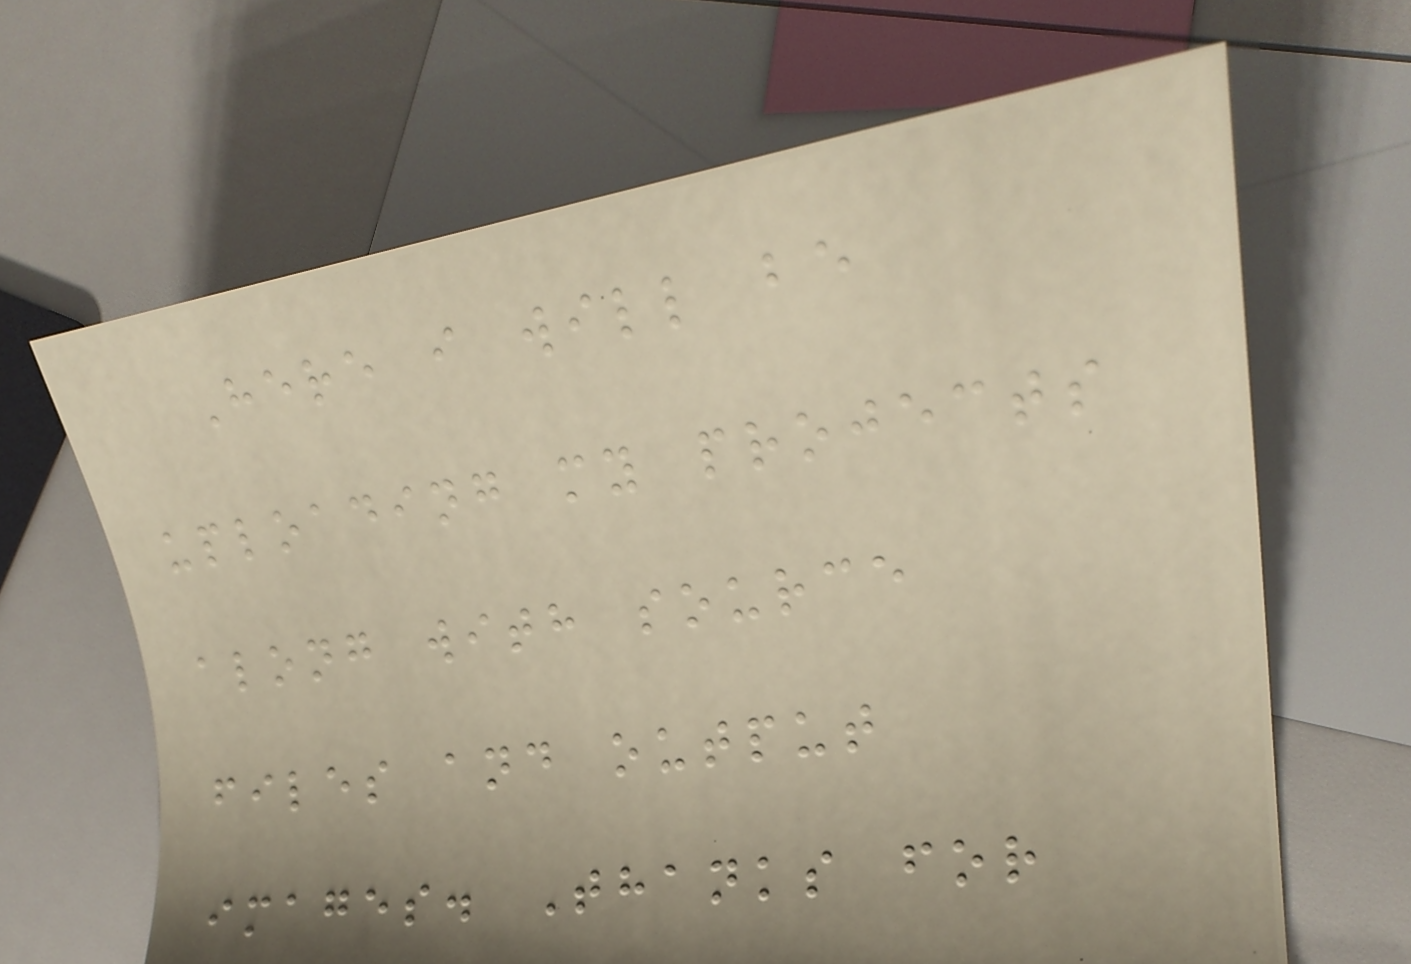Here i will be
uploading my projects
along with source
files and output
images. Thanks for
